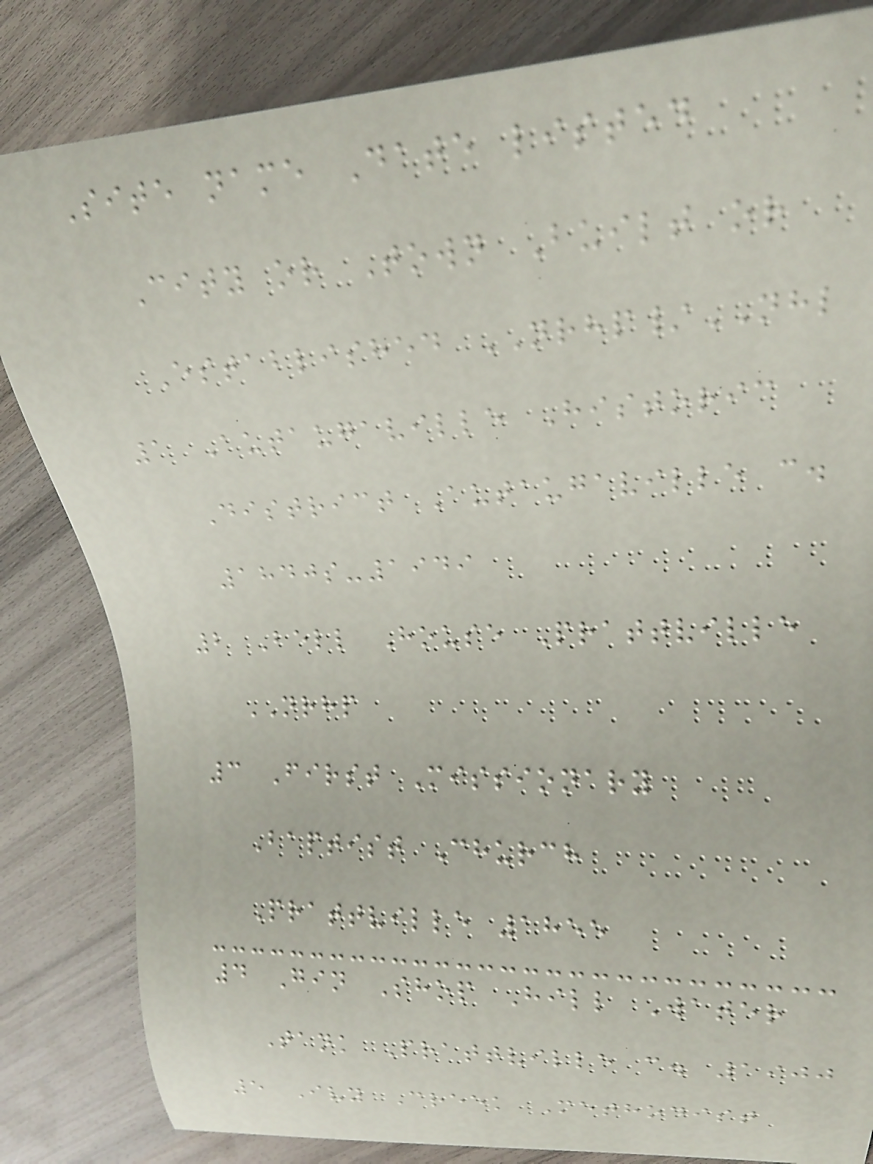Site name Date listed
City or Town Built or
Established NRHP/NHL
1 Autaugaville Historic
District Autaugaville c.
1840s-1949
2 Bell House Prattville
NRHP
3 First Missionary
Baptist Church
Prattville 1855
4 Gin Shop Hill Water
Tank Prattville c. 1900
5 Ivy Creek Methodist
